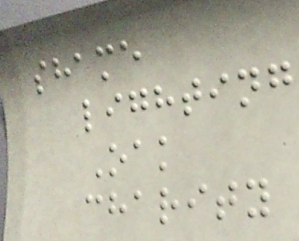shame
lighting
Oak
charity
